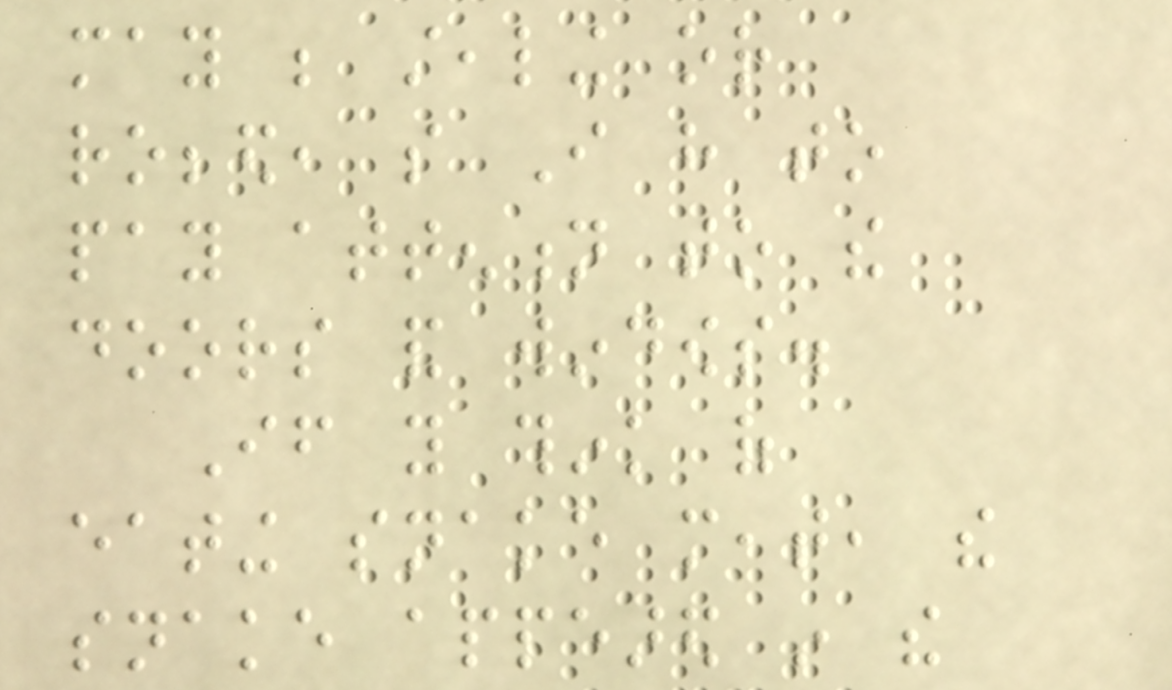may be stealing or
robbed, so I have to
pay attention to the
doors and windows.
If you think of
eating snake meat, the
snake appeared in the
